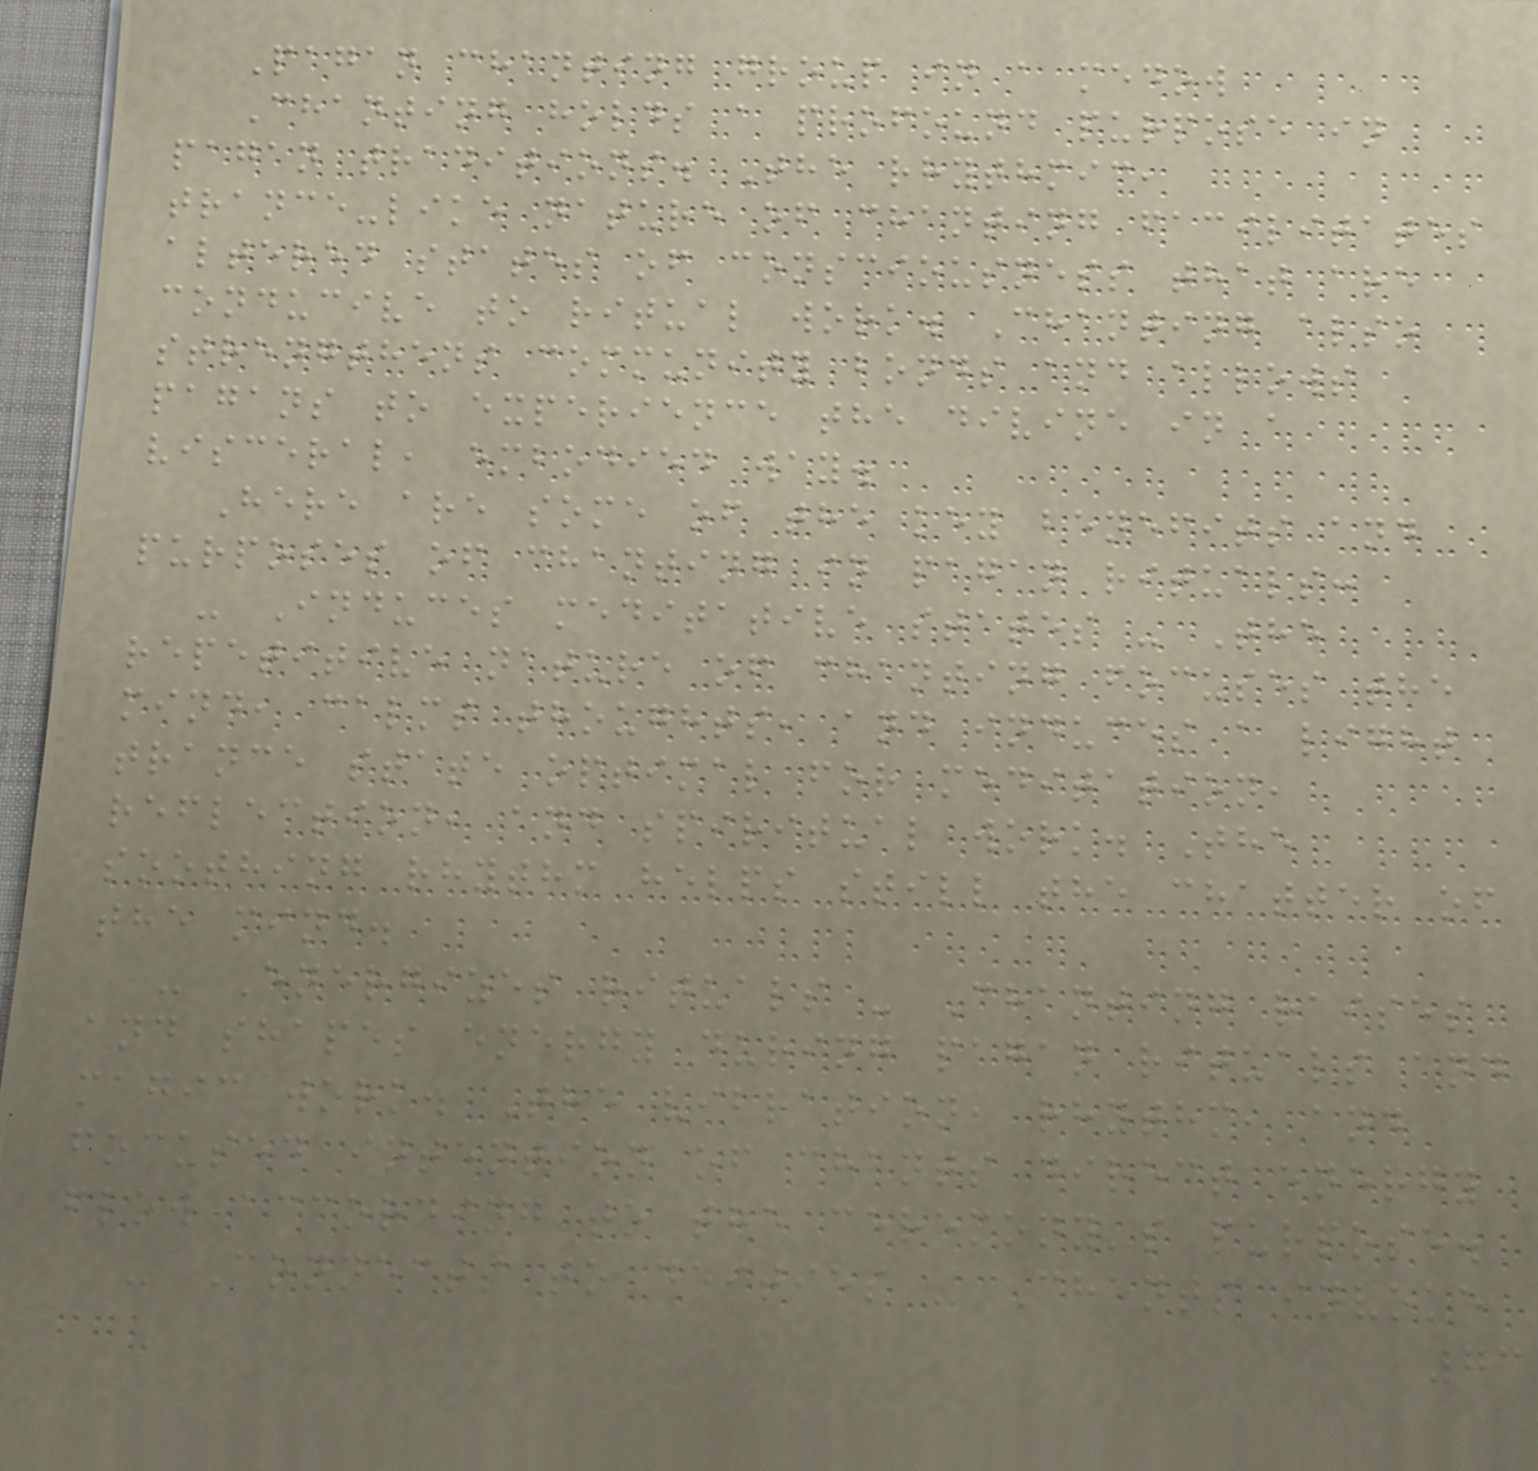Pagan chanting group in a medow
Chanting holds a profound purpose in
pagan traditions. The rhythmic,
trance-like nature of chanting facilitates
altered states of consciousness that are
conducive to ritual work. Chanting also
strengthens community bonds and allows
pagans to experience the divine in a
visceral, embodied way.
Here are some of the key benefits and
purposes of chanting in pagan rituals:
- Induces meditative states - The
repetitive nature of chanting focuses the
mind, calms thoughts, and induces a light
trance state optimal for meditation,
reflection, and spiritual work. The
soothing rhythm helps still the chatter of
the mind.
- Energizes rituals - Chanting raises
and shapes energy during pagan rituals and
magic work. The vibration, rhythm, and
focused intention of chants direct energy
flow according to the ceremony's purpose.
- Connects to deities - Chants invoke
73
